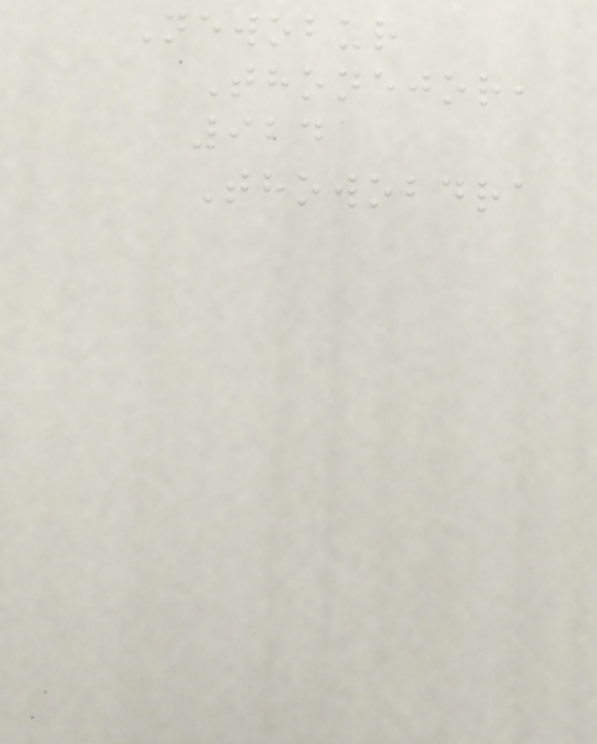Newobur
Thonejor,
924
Thowobdra
